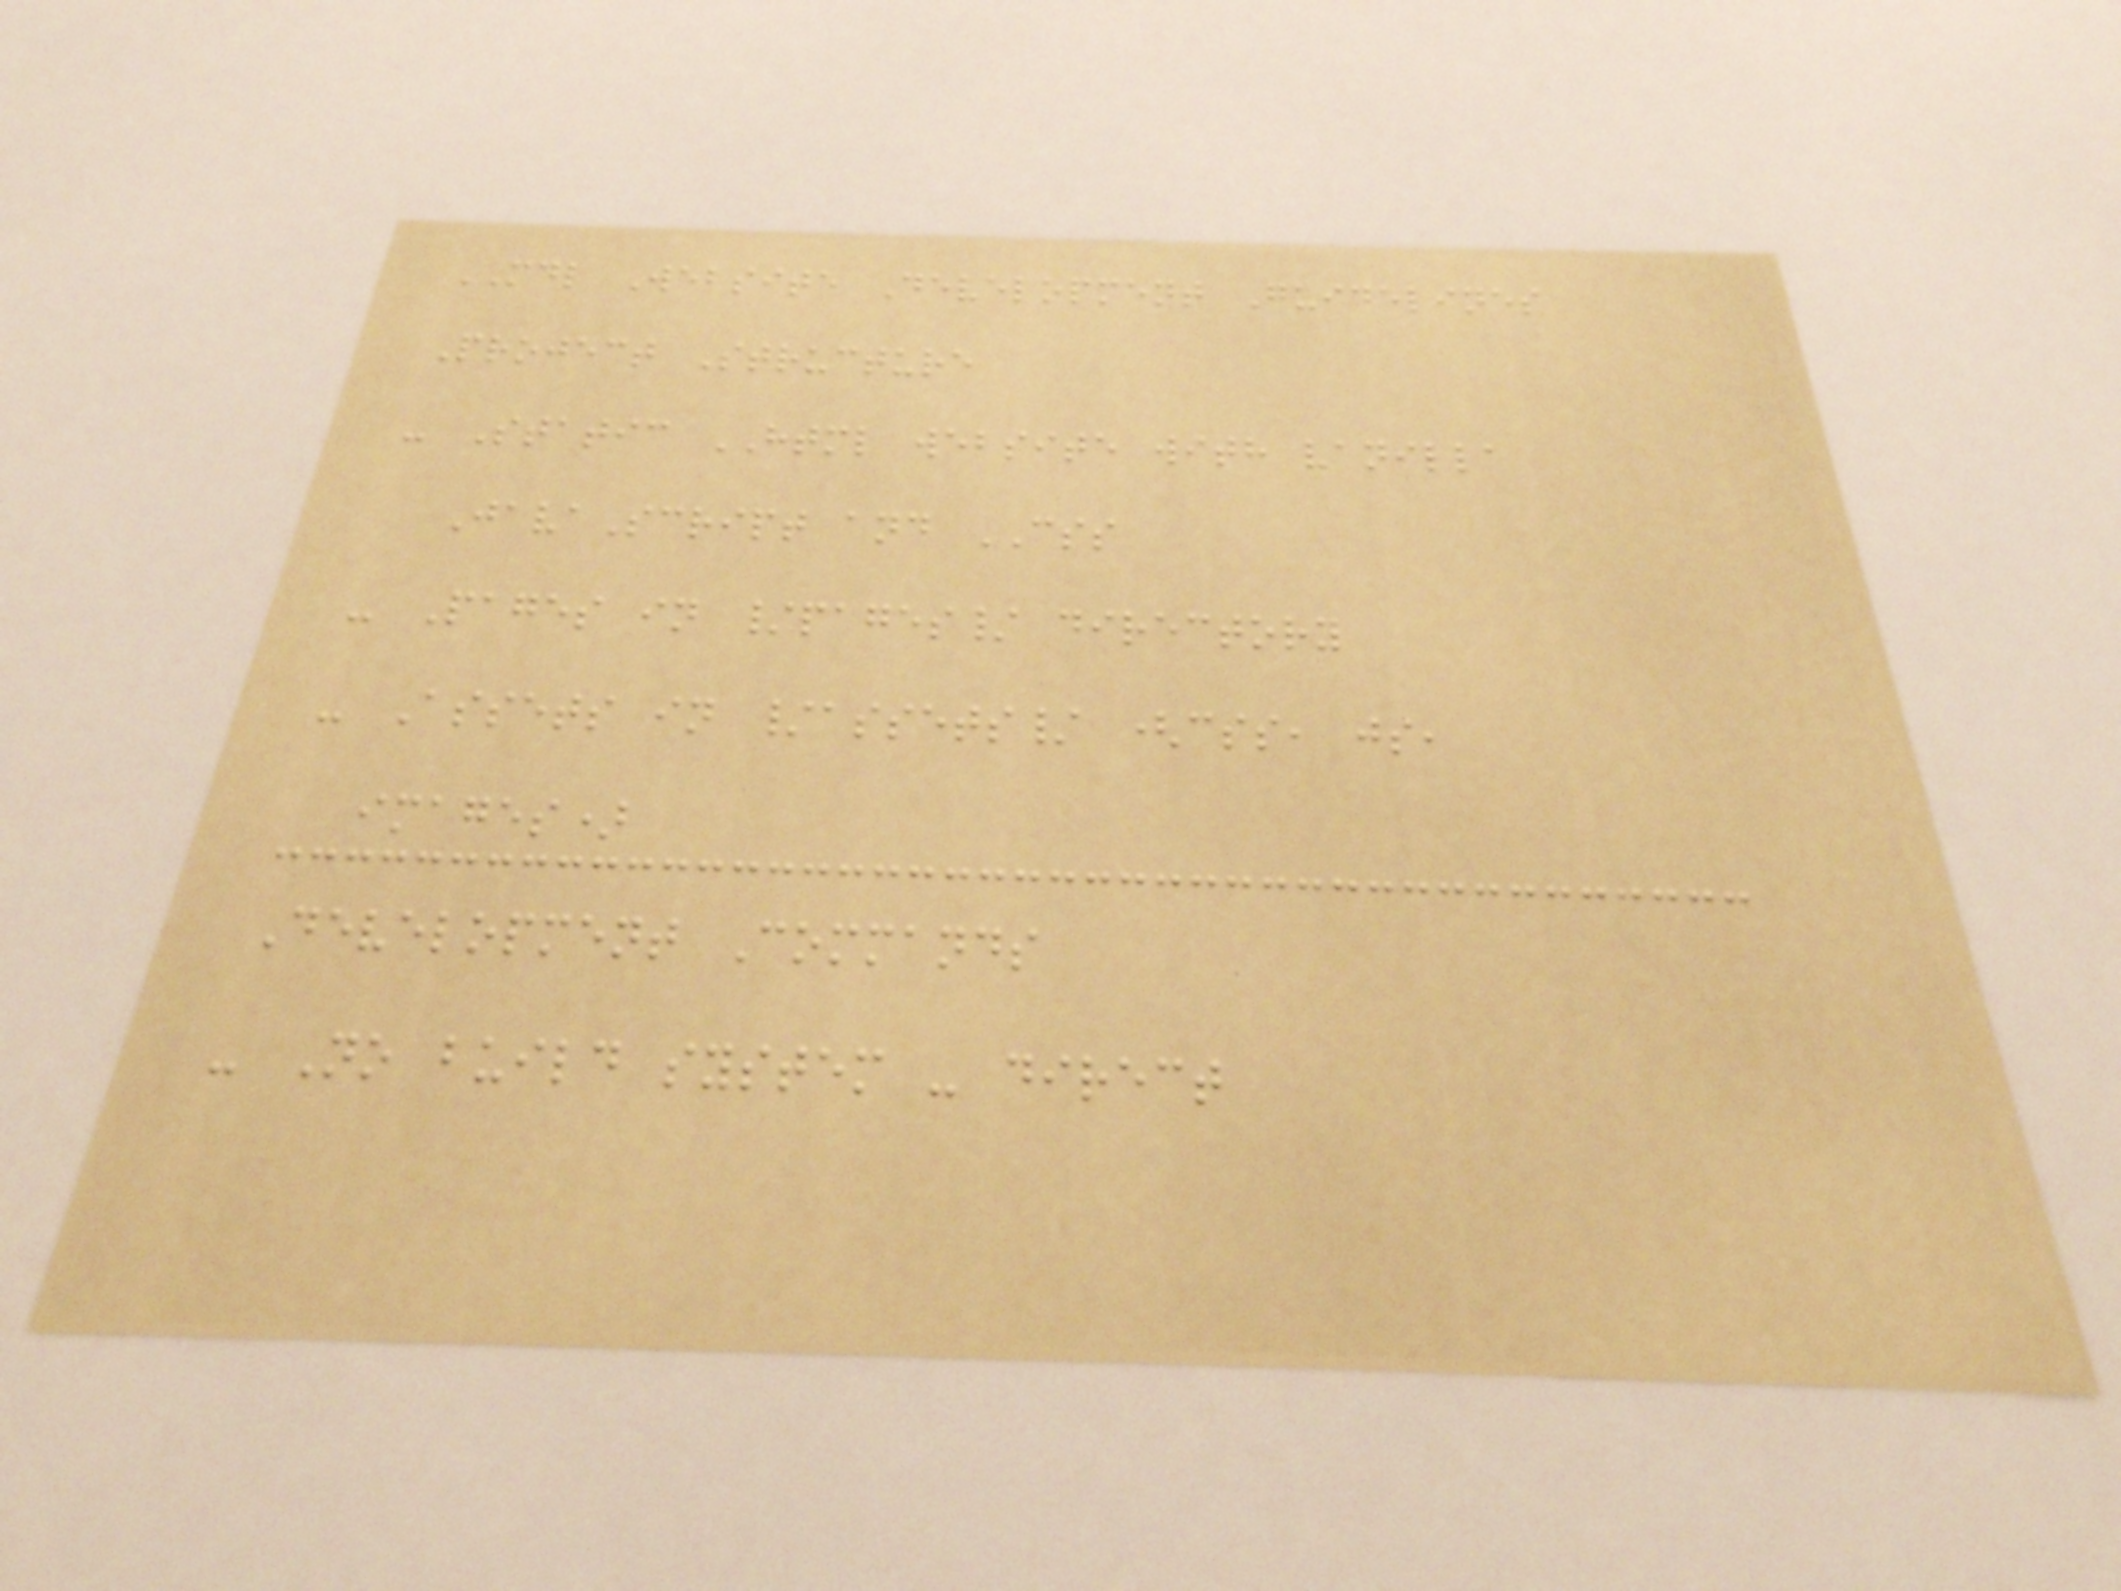MDL Website Development Guidelines
Project Structure
- Static HTML website with vanilla
JavaScript and CSS
- Pages in /pages/ directory
- Assets in /assets/ (css, js,
images)
Development Commands
- No build system - direct
